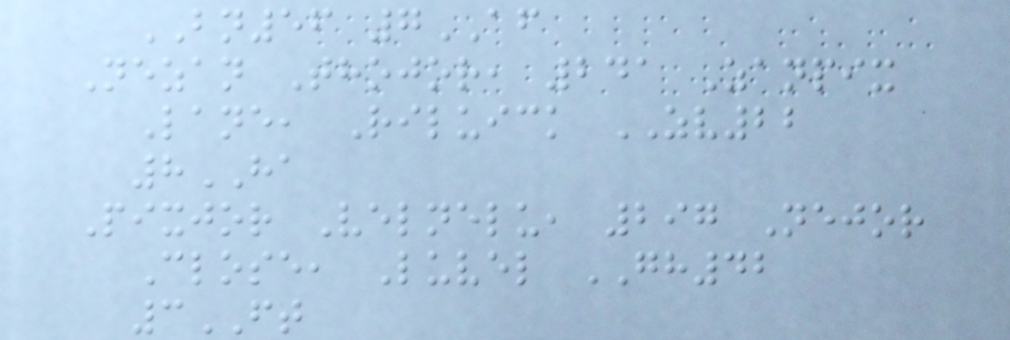BN56 7AF
Nezan Thojor, 241 Zanpix
Lane, Riluick ZV22
8HA
Pixjor Velnelu, 297 Nejor
Close, Luvel GH42
3FT
